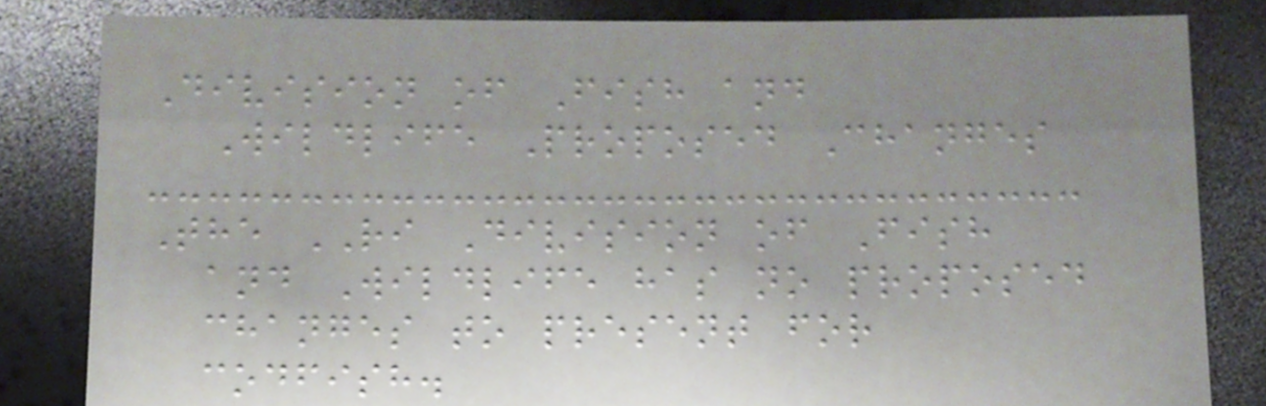Division of Fish and
Wildlife Proposed Changes
The RI Division of Fish
and Wildlife has no proposed
changes to present for
codfish.
